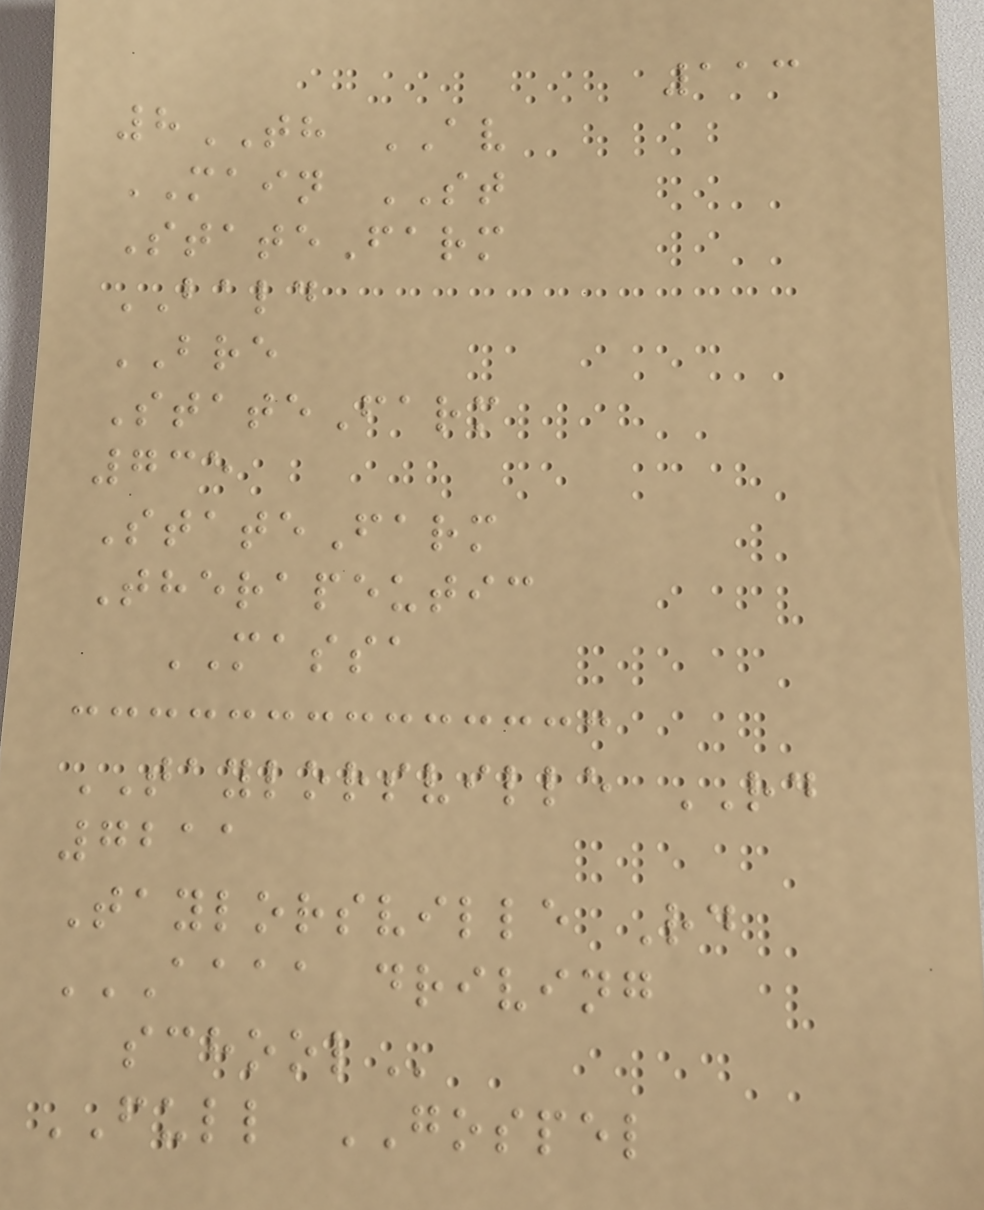113
8TH AV
MAIN ST
StateFarm
BALD
BRE
StateFarm
735
StateFarm
Therapeutic
MASSA
TAYLORSVILLE RD
7211
Taylorsville Rd
AAAA DRIVING
SCHOOL
FULL GOSPEL
